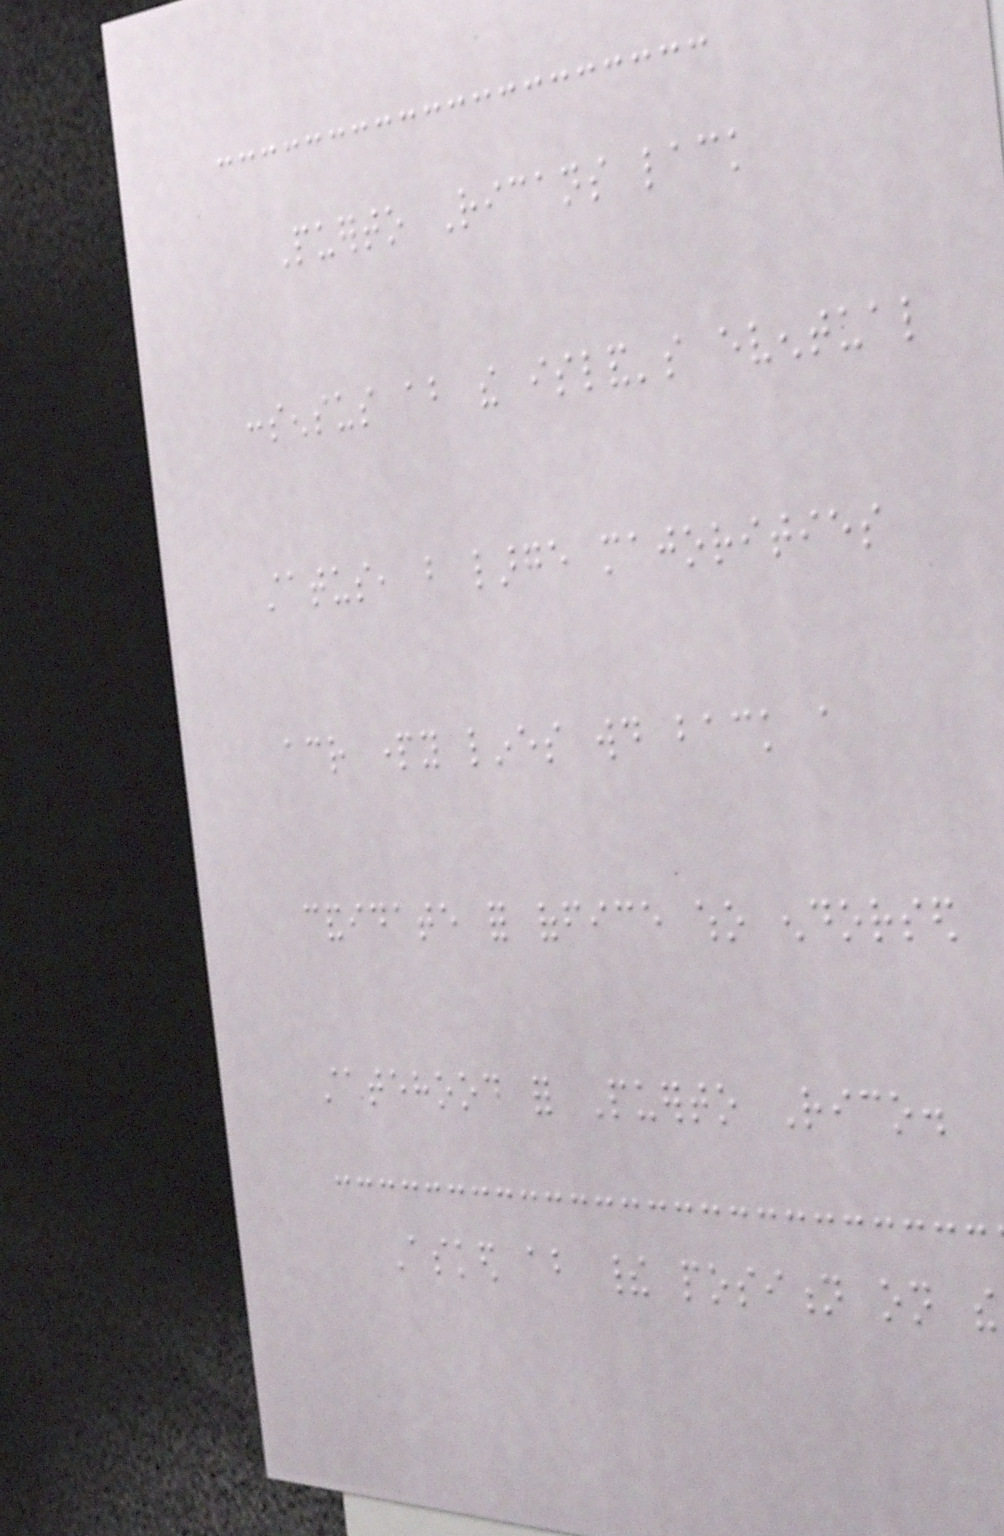Puerto Ricans lack
consensus about the island's eventual
status, but large majorities
across party lines would back a
candidate for office who endorsed
statehood for Puerto Rico.
Asked about their position on the
